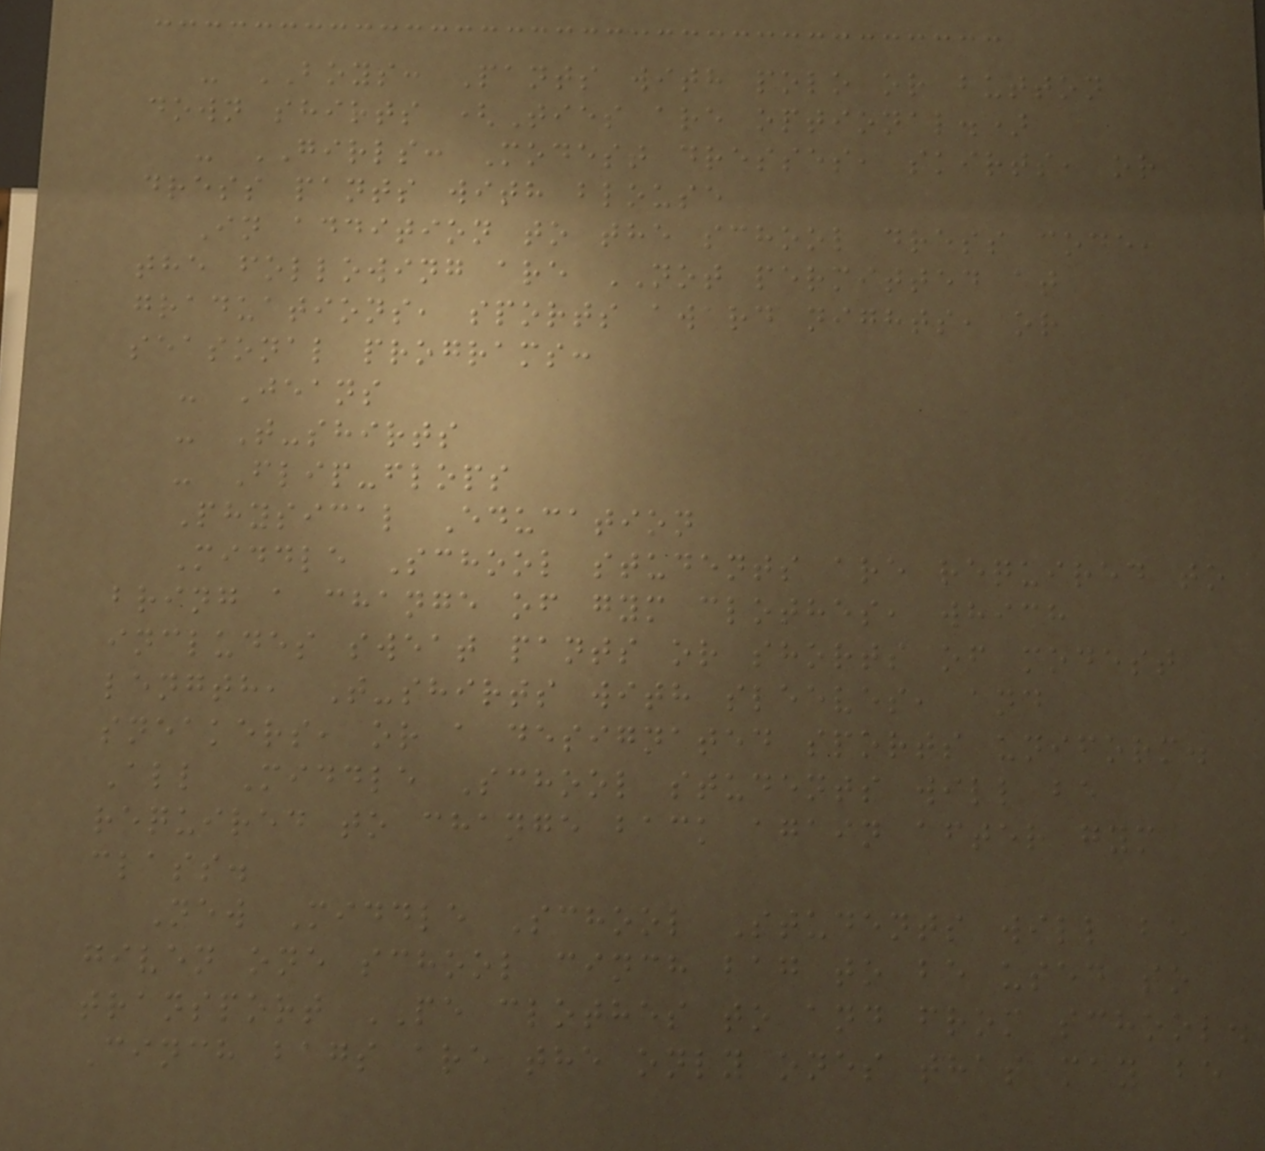- BOYS: Pants with polo or button
down shirts (Ties are optional.)
- GIRLS: Modest dresses, skirts, or
dress pants with blouse
In addition to the school dress code,
the following are NOT permitted at
graduations, sports award nights, or
seasonal programs:
- Jeans
- T-shirts
- Flip-flops
Physical Education
Middle School students are required to
bring a change of gym clothes, which
includes sweat pants or shorts of modest
length, T-shirts with sleeves, and
sneakers, or a designated sports uniform.
All Middle School students will be
required to change back again after gym
class.
New Middle School Students will be
given one school cinch bag to be used to
transport PE clothes to and from school.
Cinch bags are the only ones that may be
